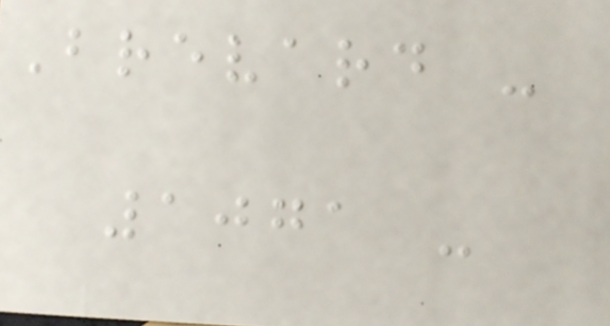Brevard -
1071 -
